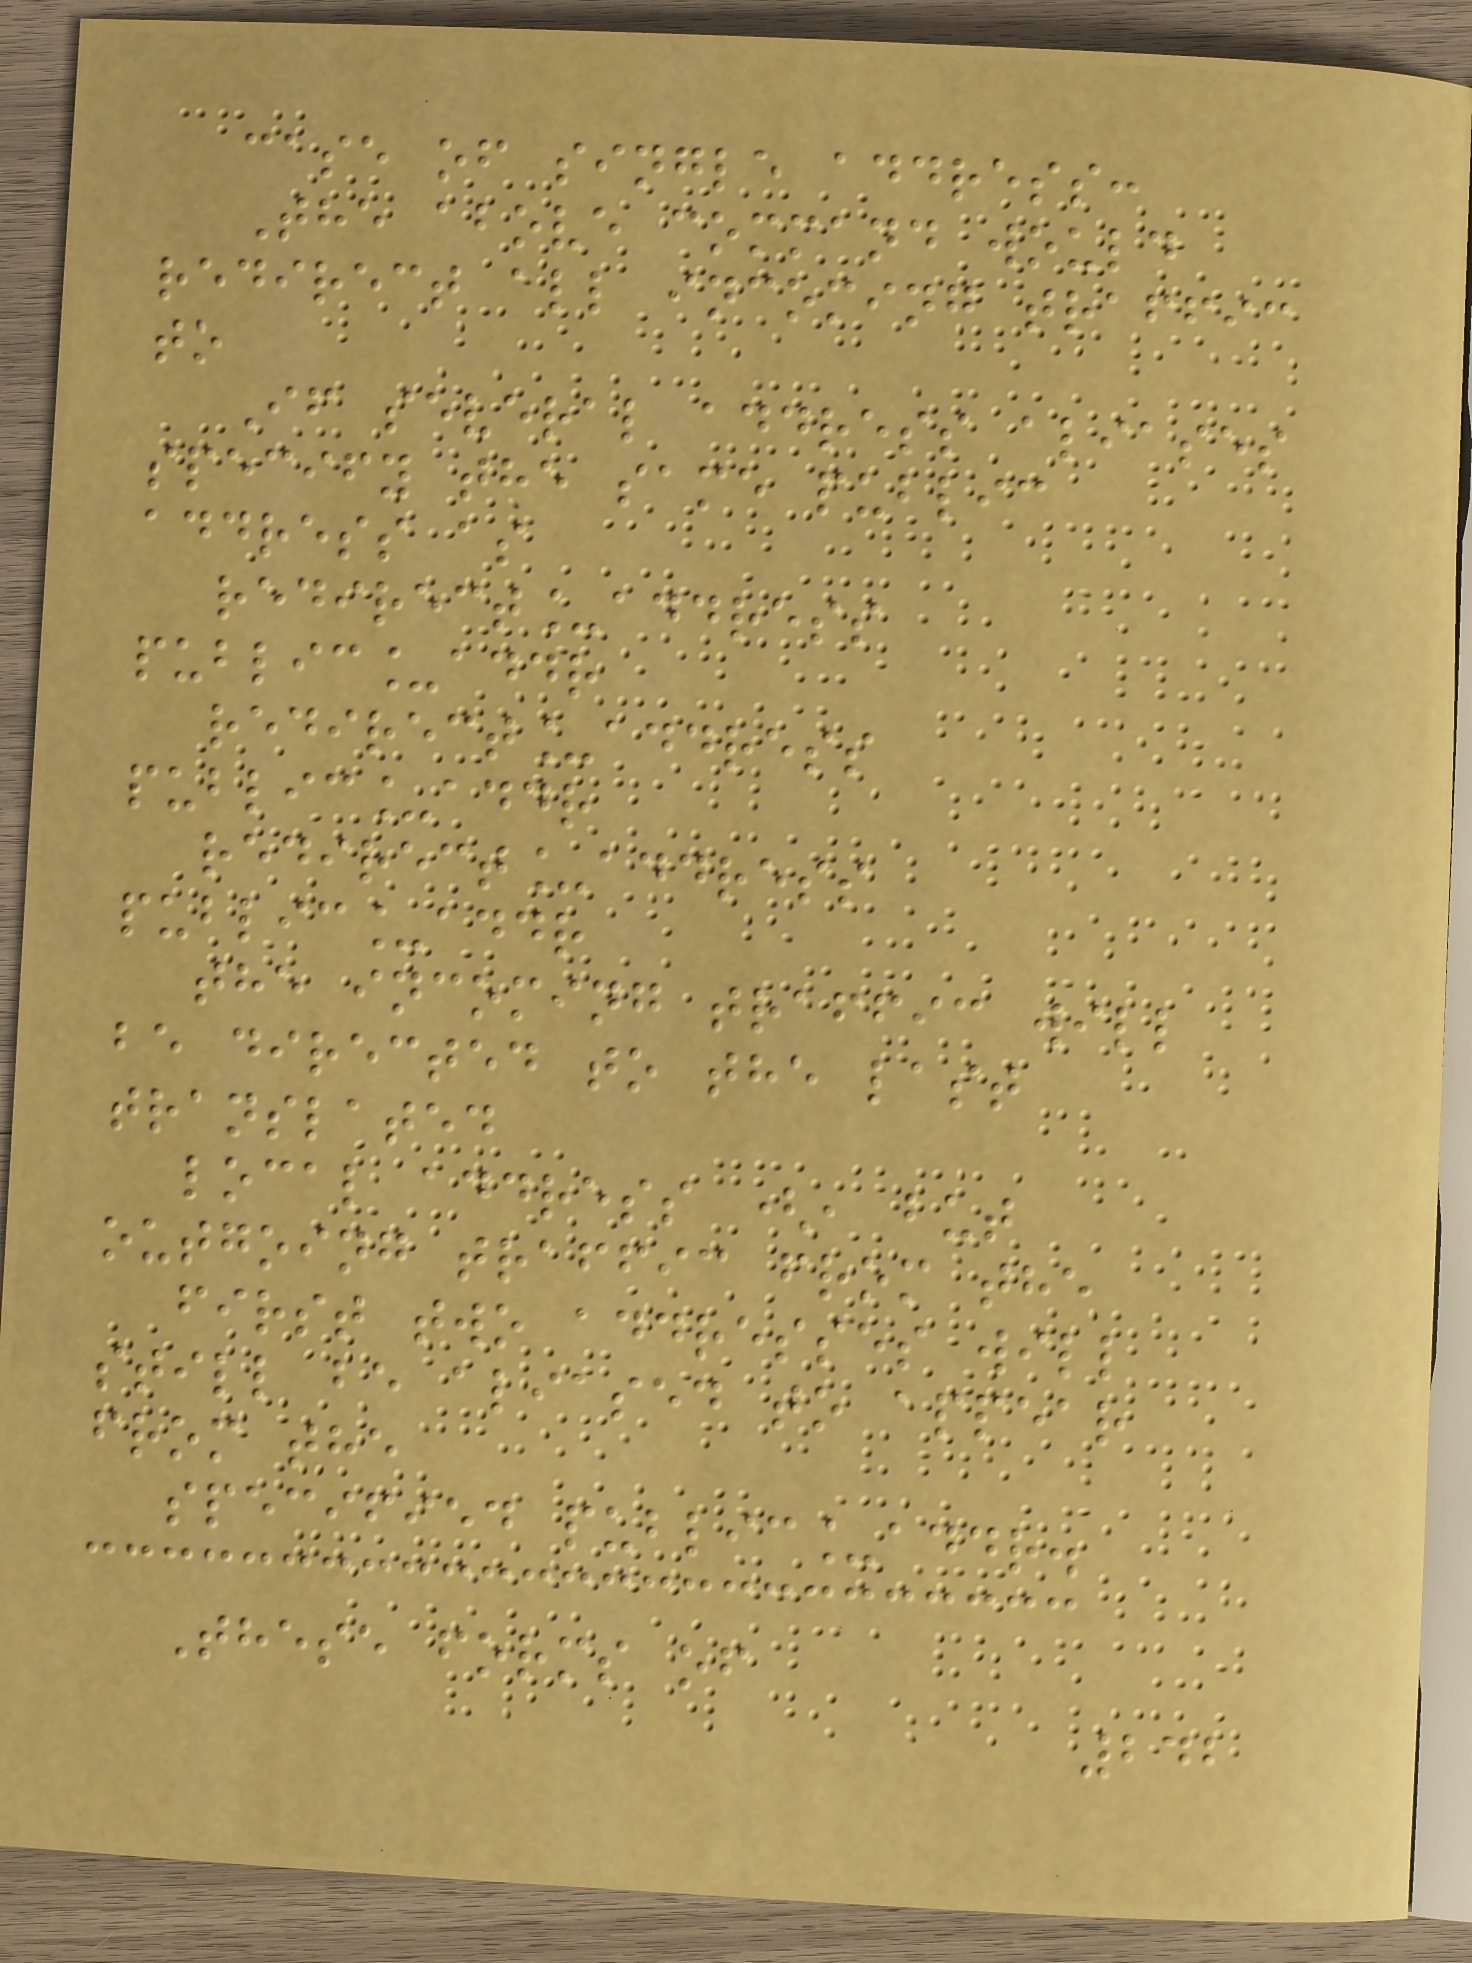case of single address:
The above command would
redirect all incoming traffic
to
If several address aliases
specify the same public
address as
redirect_address
public_addr
redirect_address
public_addr
redirect_address
public_addr
the incoming traffic will
be directed to the last
translated
local address (, but
outgoing traffic from the
first two addresses will
still be aliased to appear
from the
specified public_addr.
These forms of
242
